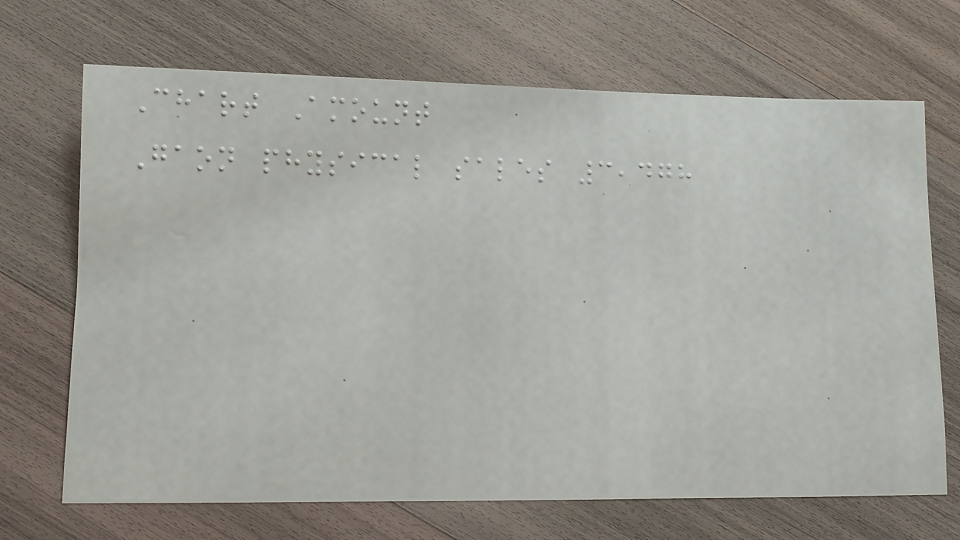Chart Amount
Gaon physical sales 3,478
